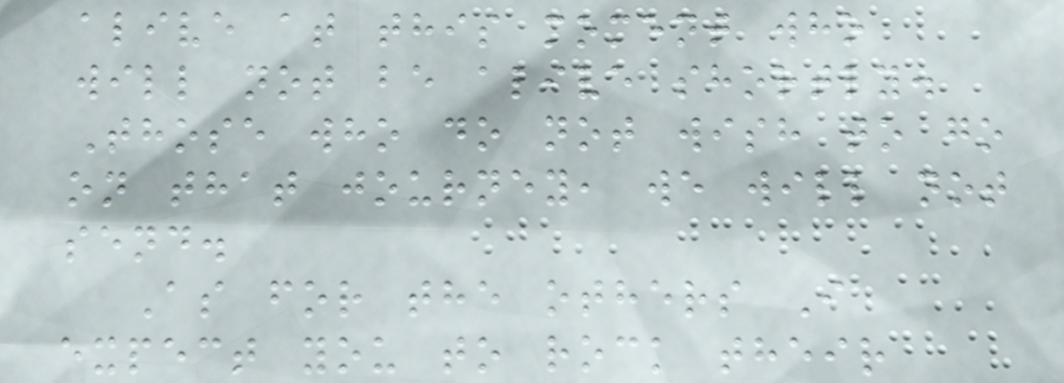alive at this moment who
will not be alive shortly.
Those who do not wish to go
on that journey, we will not
send.
As for the others I
expect you to rock their
